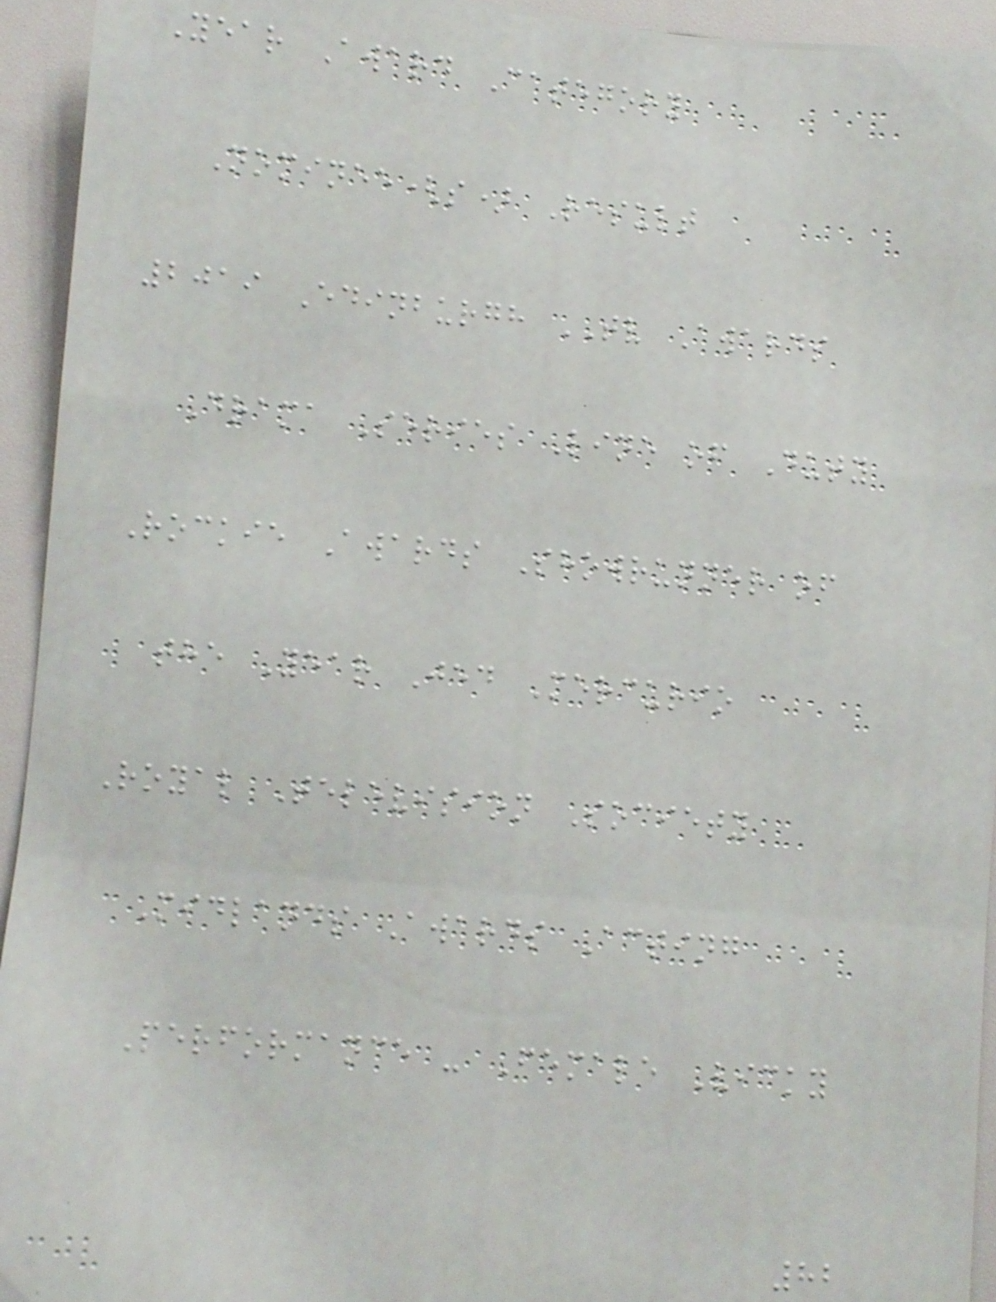Year Award Category
Nominee(s) Result
2019 Edinburgh TV Awards
Drama Series Line of Duty
Rockie Awards Showrunner of
the Year Jed Mercurio
Royal Television Society
Midlands Awards Acting
Performance - Female Vicky
82
